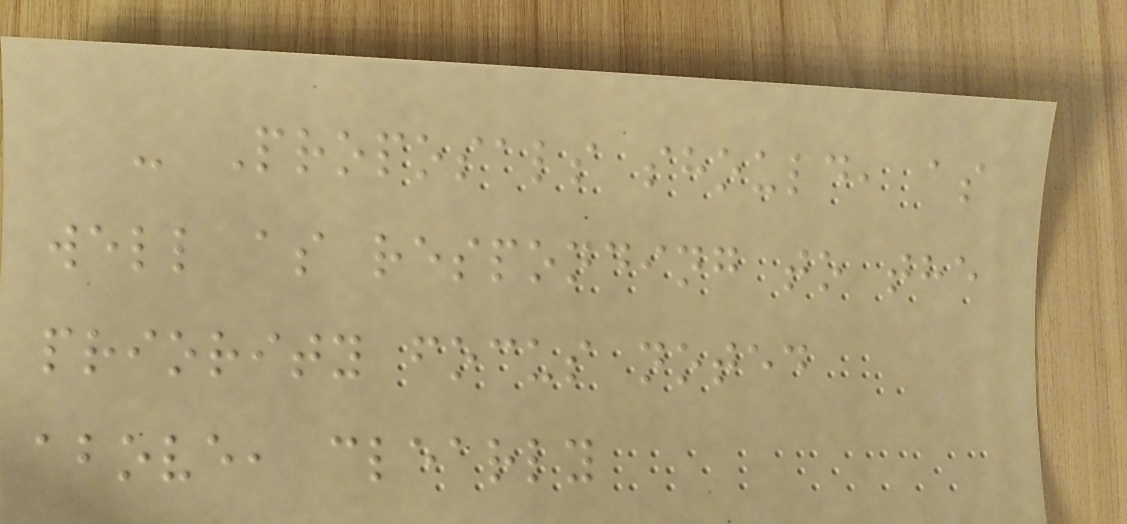- Proposals should, as
well as responding to the
priority focus noted
above, clearly
